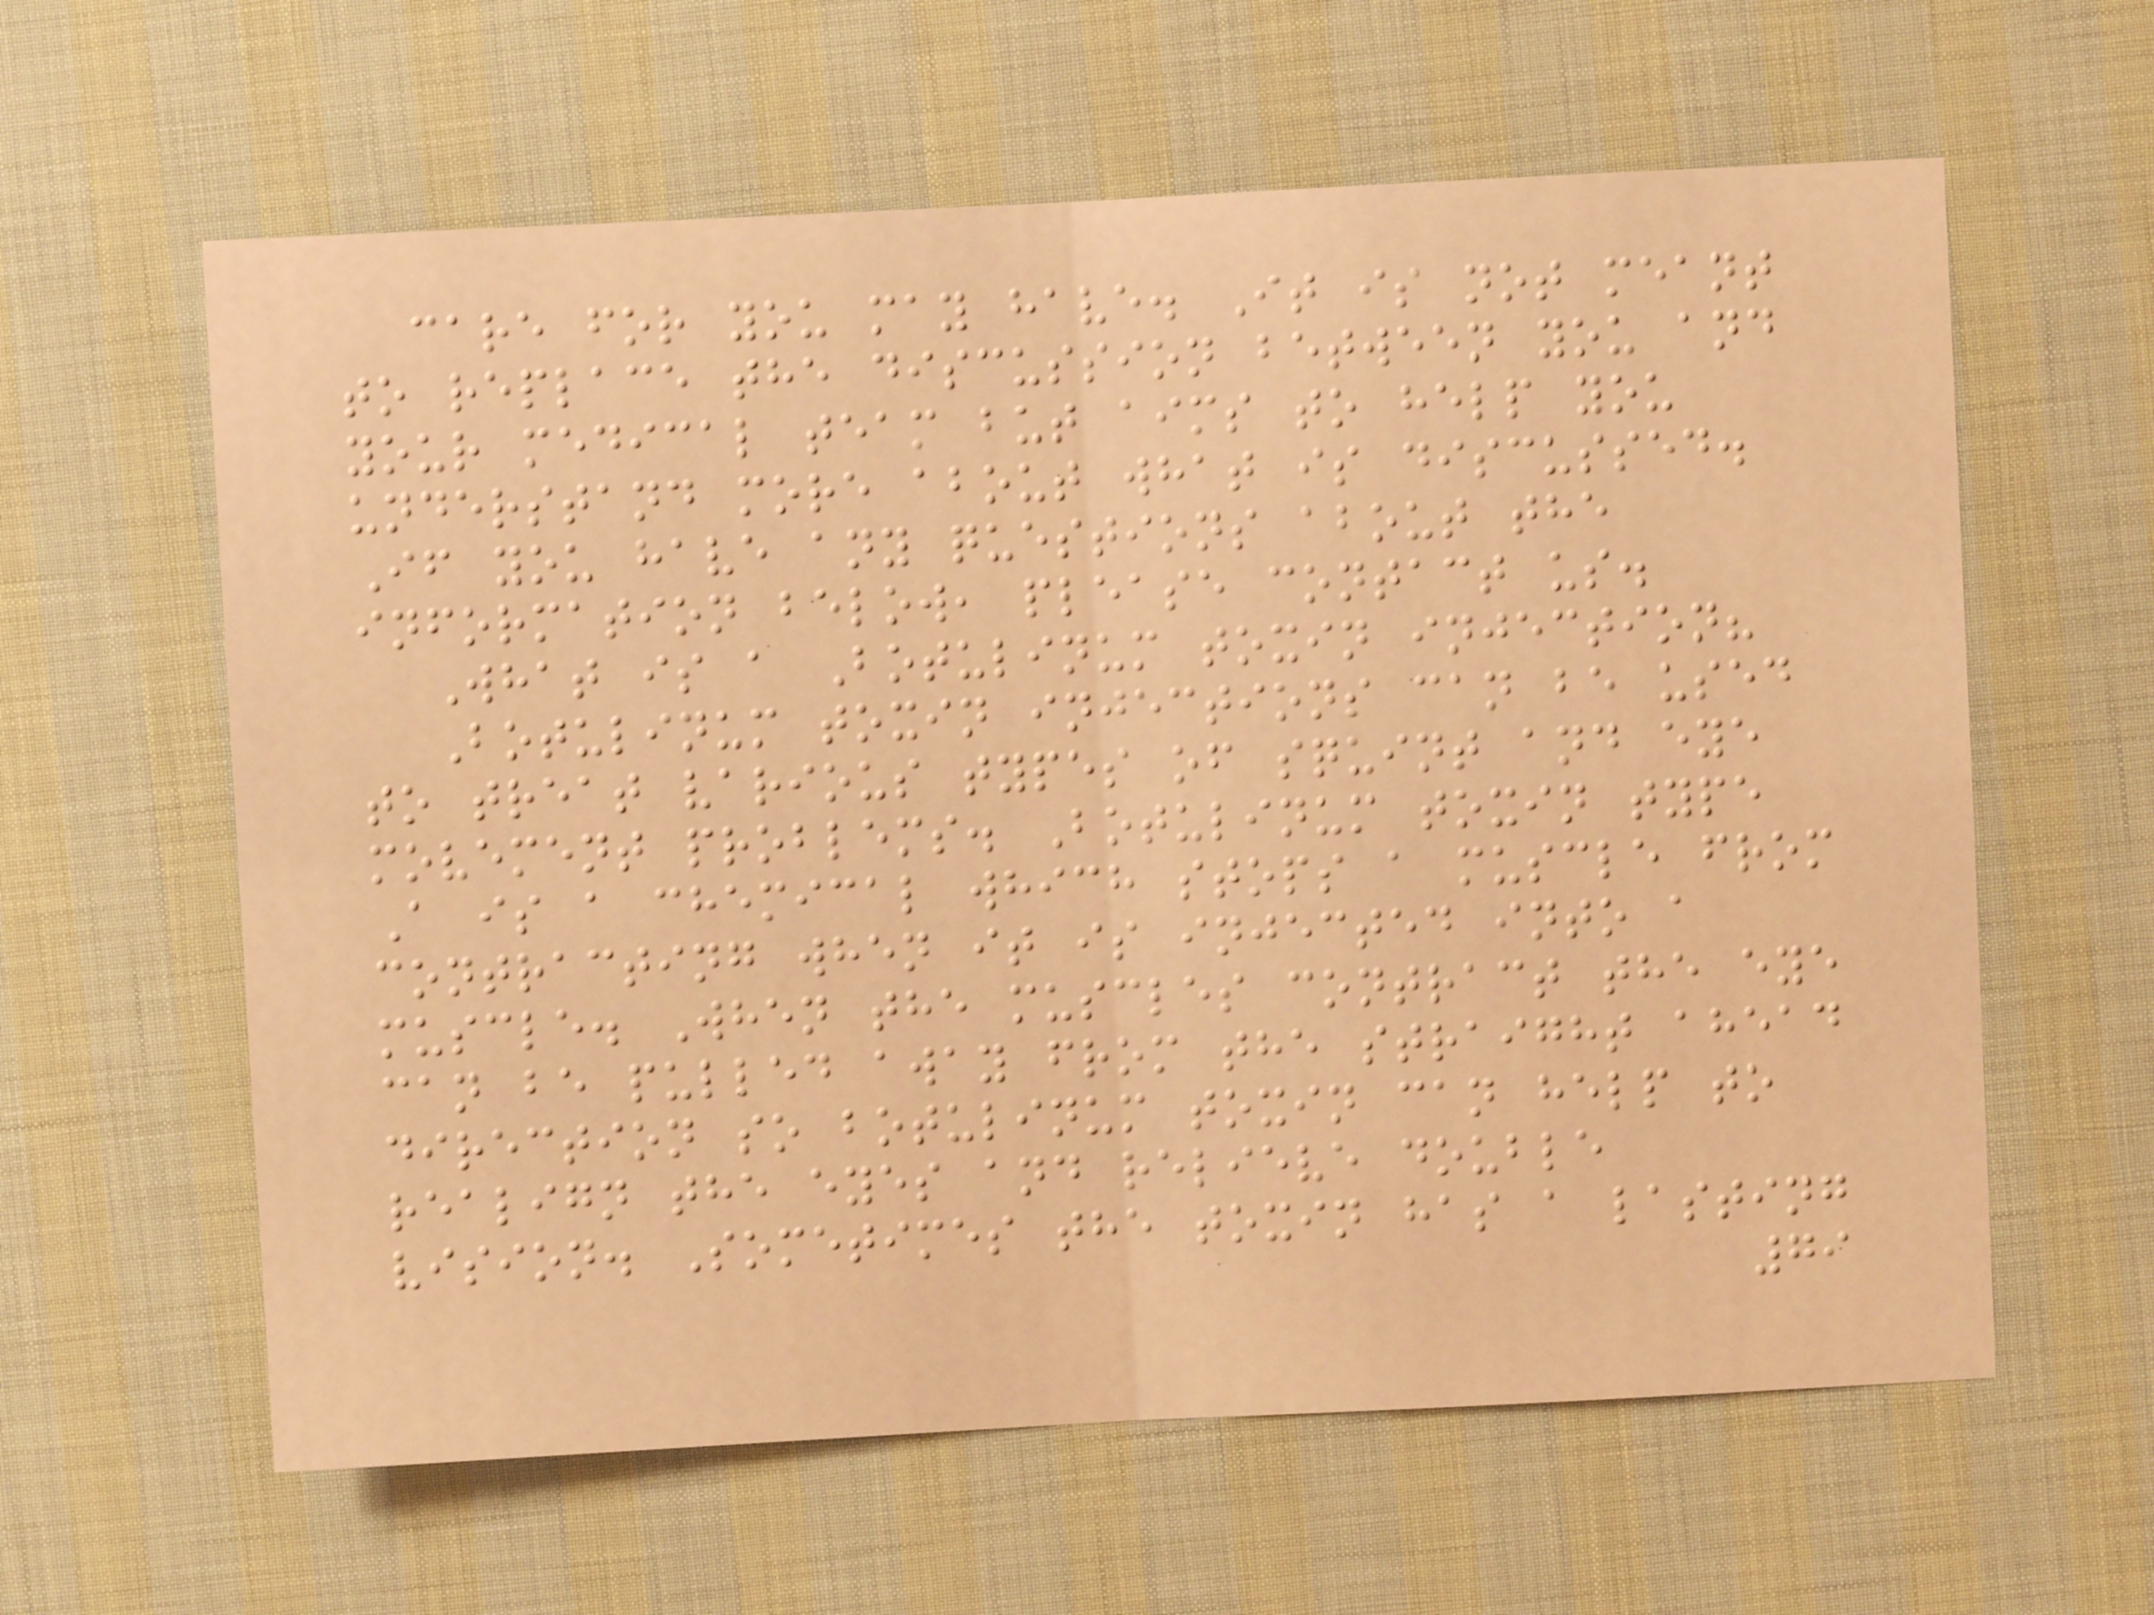care for you may have. It is not meant
to replace the discussion between you and
your medical team but aims to help you
understand more about what is discussed.
If you have any questions about the
information below, please contact us.
What is a Botulinum toxin injection?
Botulinum toxin injections can be used
to treat various types of squint and eye
movement problems. Botulinum toxin type
A is a chemical which stops a muscle from
contracting when it is injected into a
muscle. When the muscles contract the eye
can be pulled away from the straight ahead
direction so botulinum toxin can help to
realign the eyes and relieve double
vision. Sometimes the toxin has a lasting
79
